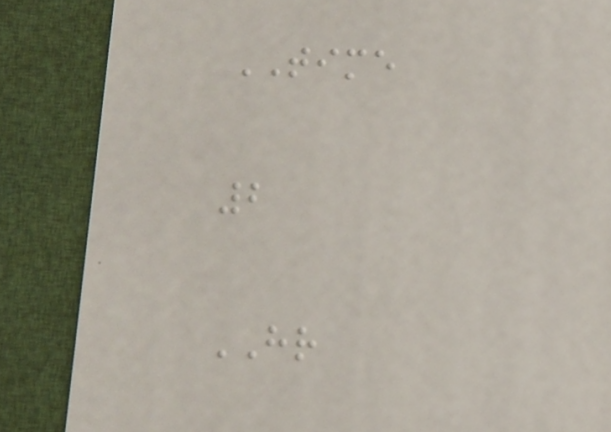TIME
2
HR
